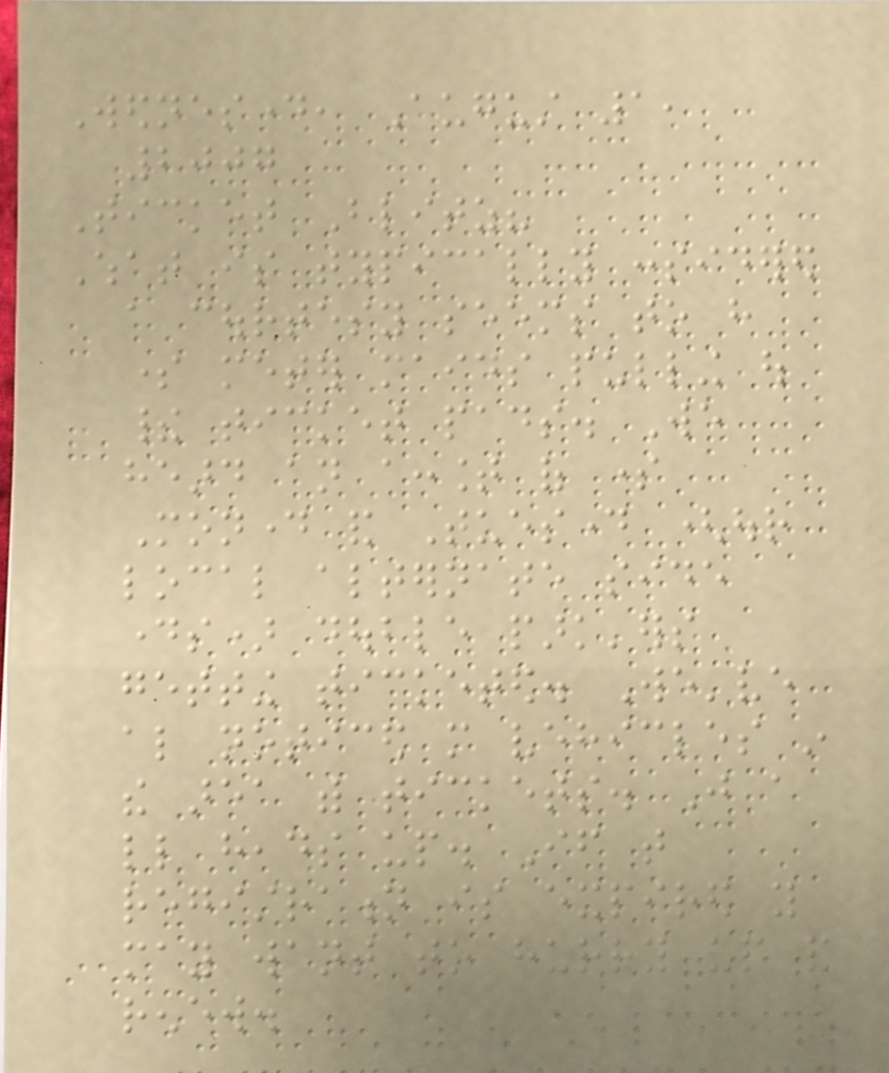Wednesday, August 1,
2007
Ticket Blitz?
What is typically considered
a courtesy seems to have
some meter maids pulling out
their ticket pads. We
heard an account of some
Monday and Tuesday (our
local alternate side
days) double park'ers
getting ticketed. We've
also noticed more vehicles in
the area with tickets. Just a
little heads up. If that
registration is expired you
may want to hurry up and
renew.
